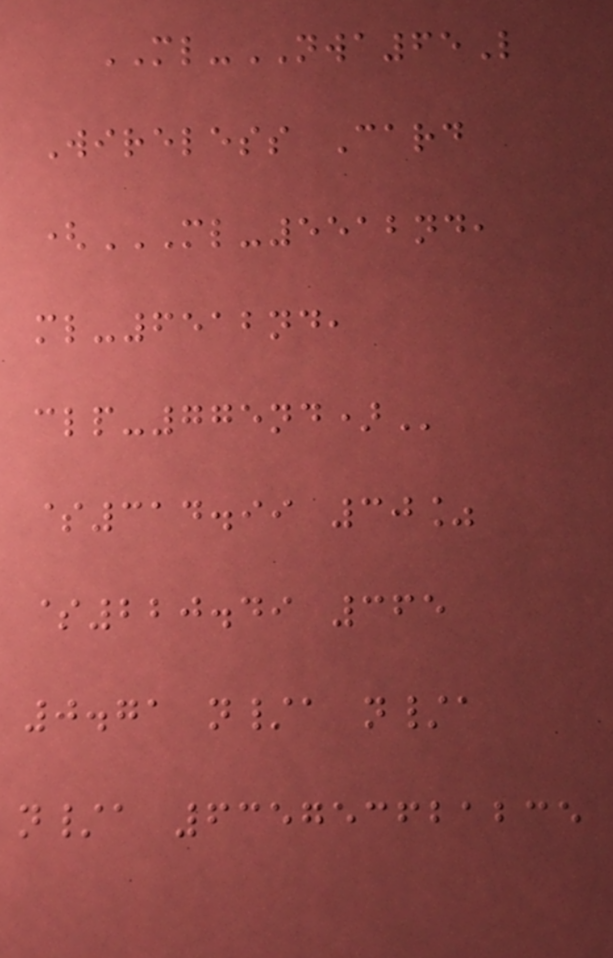ML-NWA65L
Wireless Card
(ML-5512ND,
ML-6512ND,
CLP-775ND)
$314.99 30%
$220.49 365
0.71 n/a n/a
n/a 635753621235
